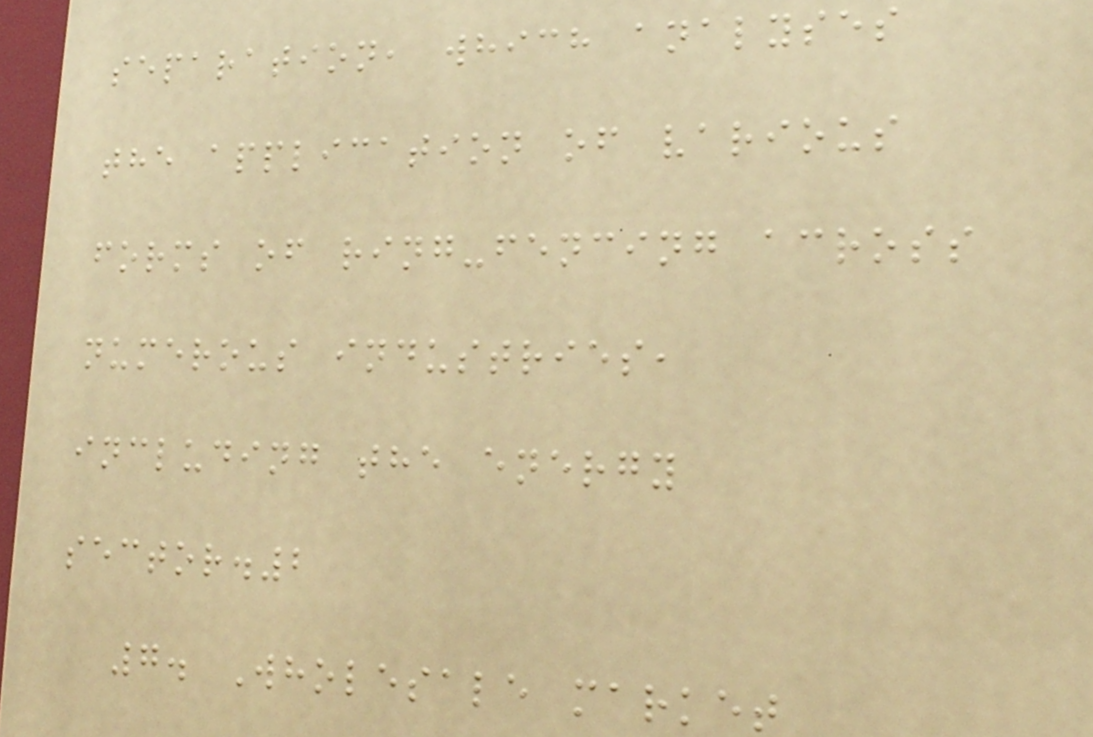separation, which analyses
the application of various
forms of ring-fencing across
numerous industries,
including the energy
sector.2
7. Wholesale market
